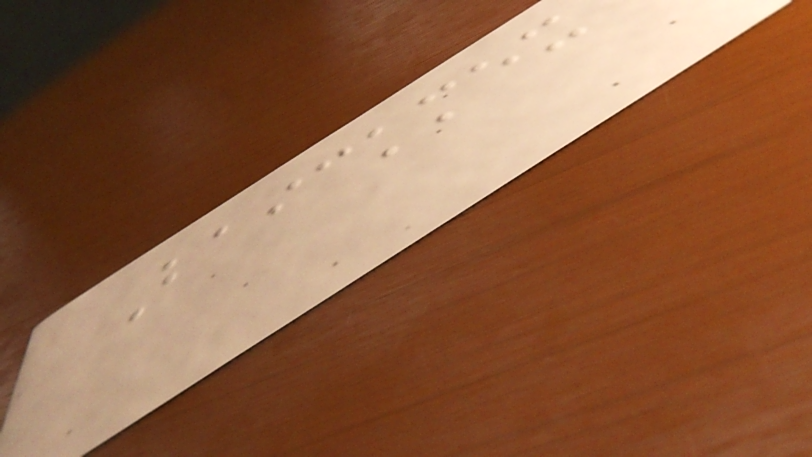Baickmex
